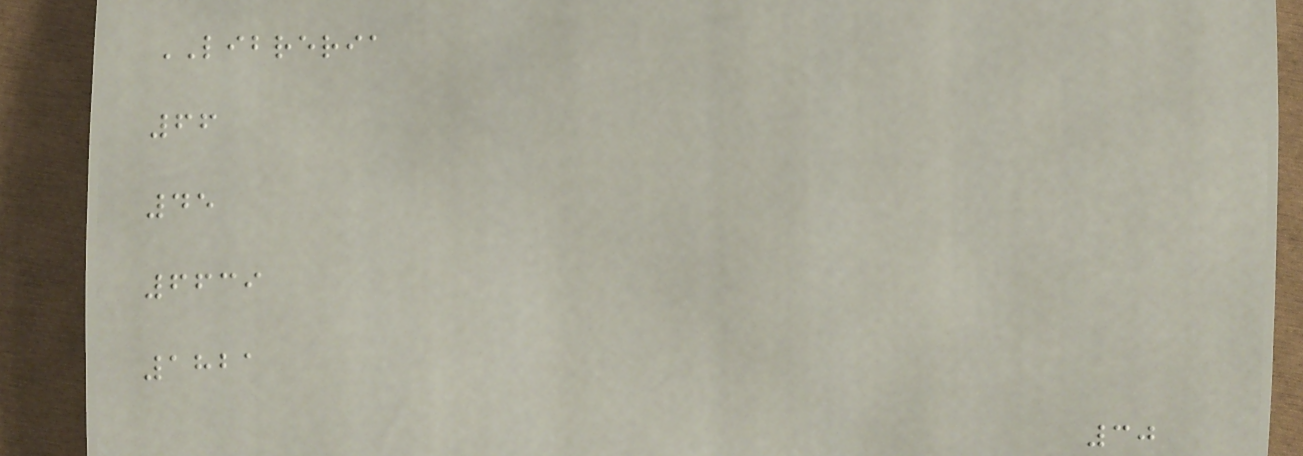LIBRERIA
66
45
6639
1821
30
